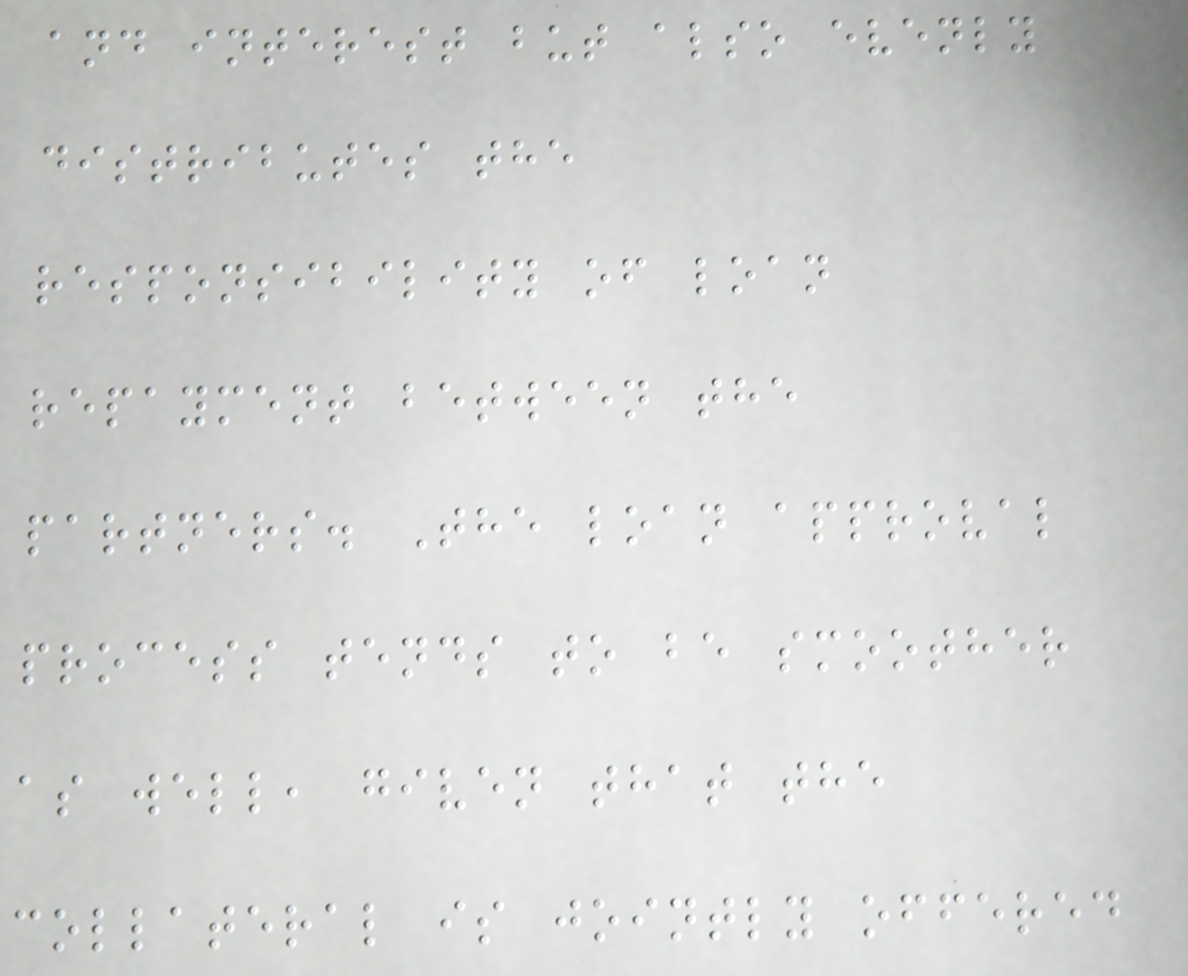and interest but also evenly
distributes the
responsibility of loan
repayment between the
partners. The loan approval
process tends to be smoother
as well, given that the
collateral is jointly offered
